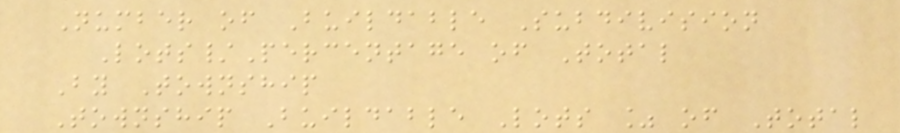Number of Buildable Subdivision
Lots/Percentage of Total
By Township
Township Buildable Lots % of Total
